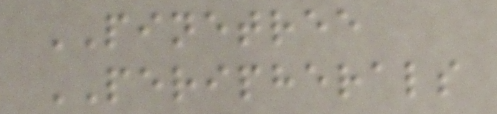PINETREE
PERIPHERALS
